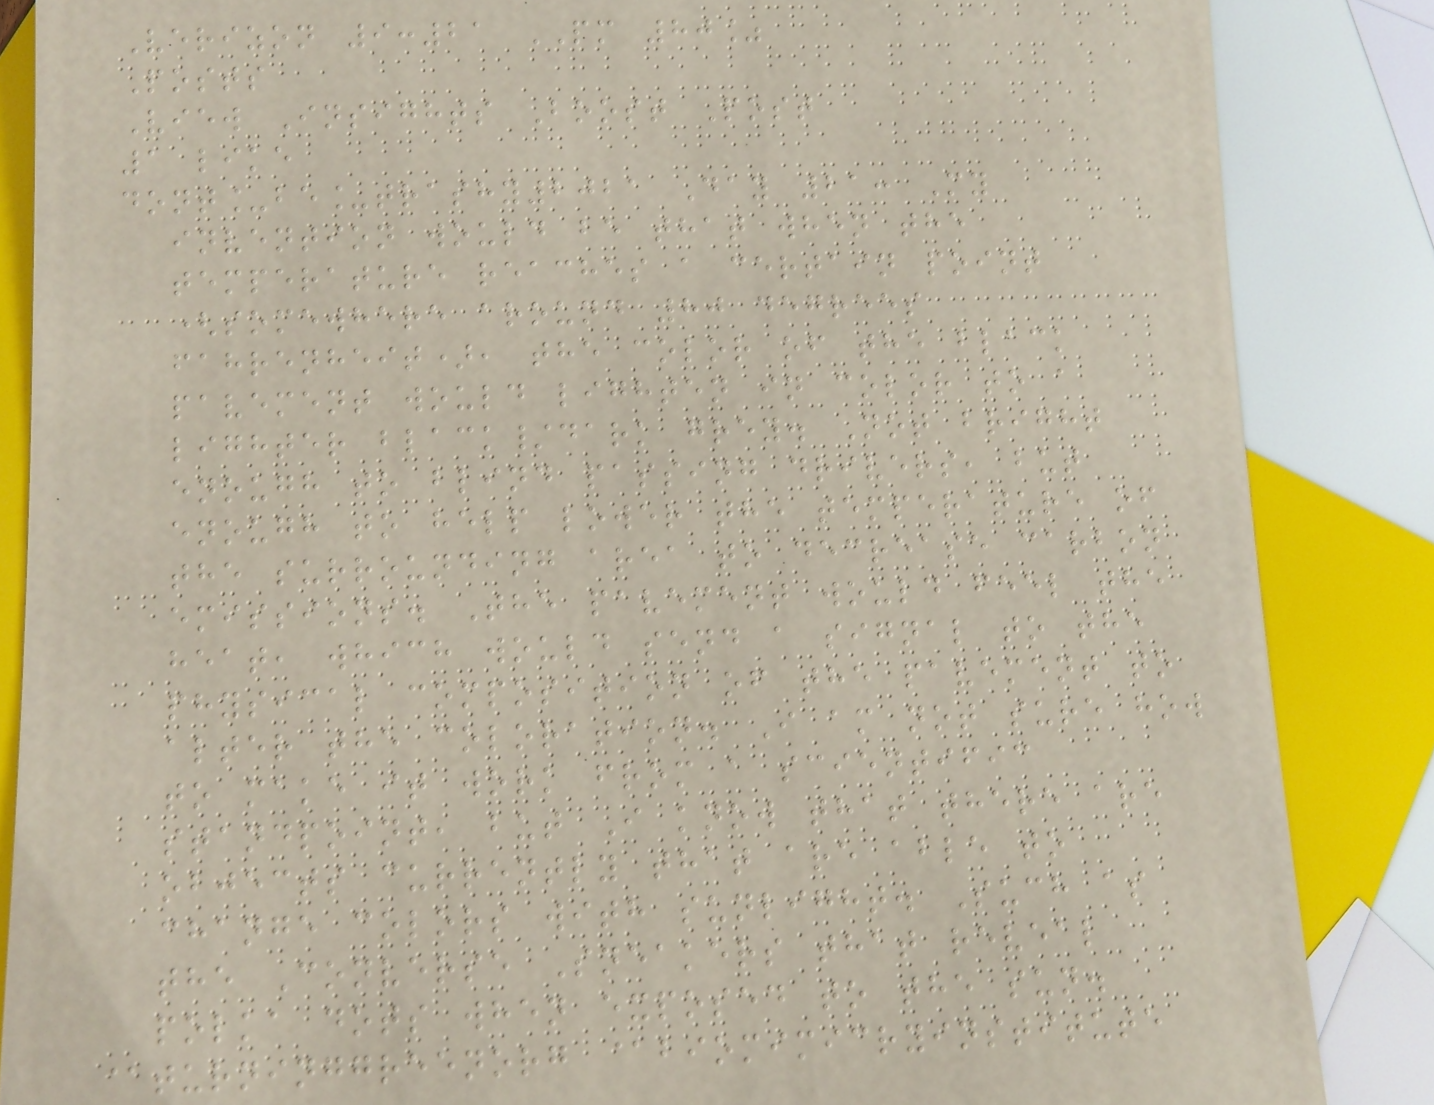Verizon 9:21 PM 80%
Posts
View Insights Boost Post
1 like
dont_be_trashy2021 Day 21: My
invention would be that when the
temperature reaches a certain point
(somewhere around 80 degrees
fahrenheit), the color of the black
pavement would lighten in color to a
lighter black/dark grey. Not bright
enough to blind passing drivers, but
enough to help lower the temperature of
the surrounding area to decrease carbon
emissions. The pavement would feel the
heat, which would send a signal to the
physical composition of the pavement to
alter the coloration. I am not sure how
to make it work from a scientific
standpoint, but I know that there are
objects currently that are able to
change colors with sunlight. Such as
the Converse Sneakers that reveal
polka dots when exposed to the sun.
@turninggreenorg @biomimicryinstitute
